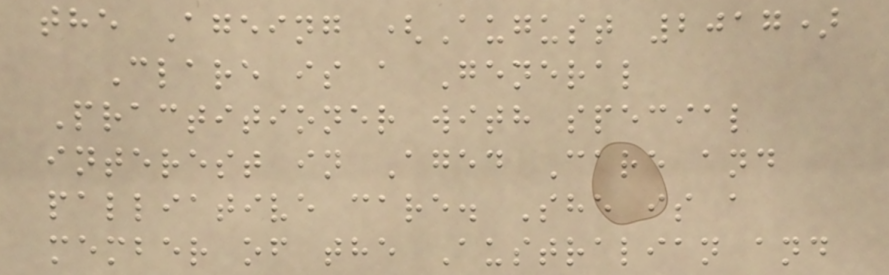the Ageing (August 2017)
Clare is a General
Practitioner with special
interest in Aged Care and
palliative care. She is a
member of the Australian and
